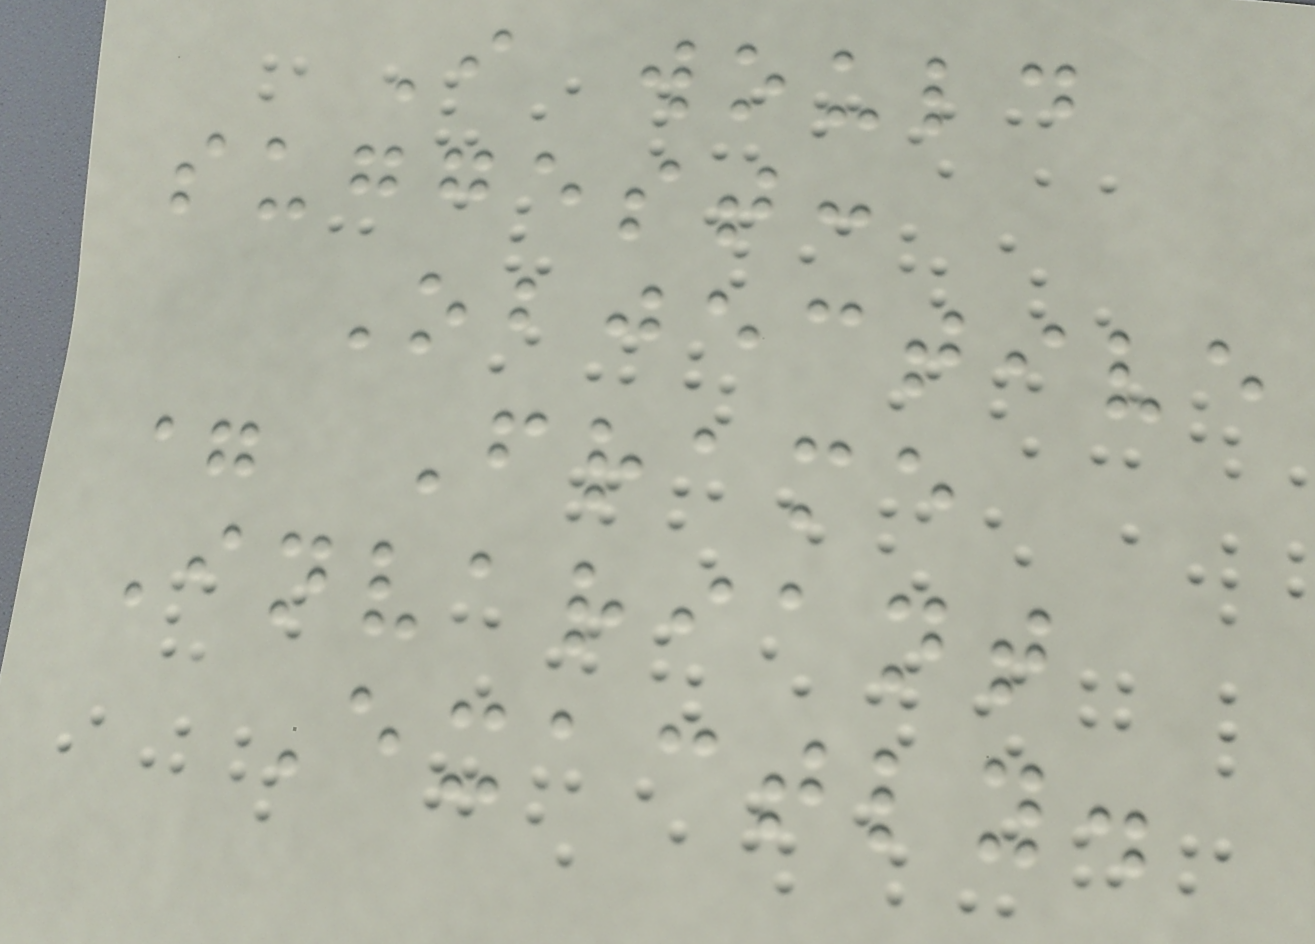I would
suggest:
Objective
= Frame
Invariant
Exactly.
